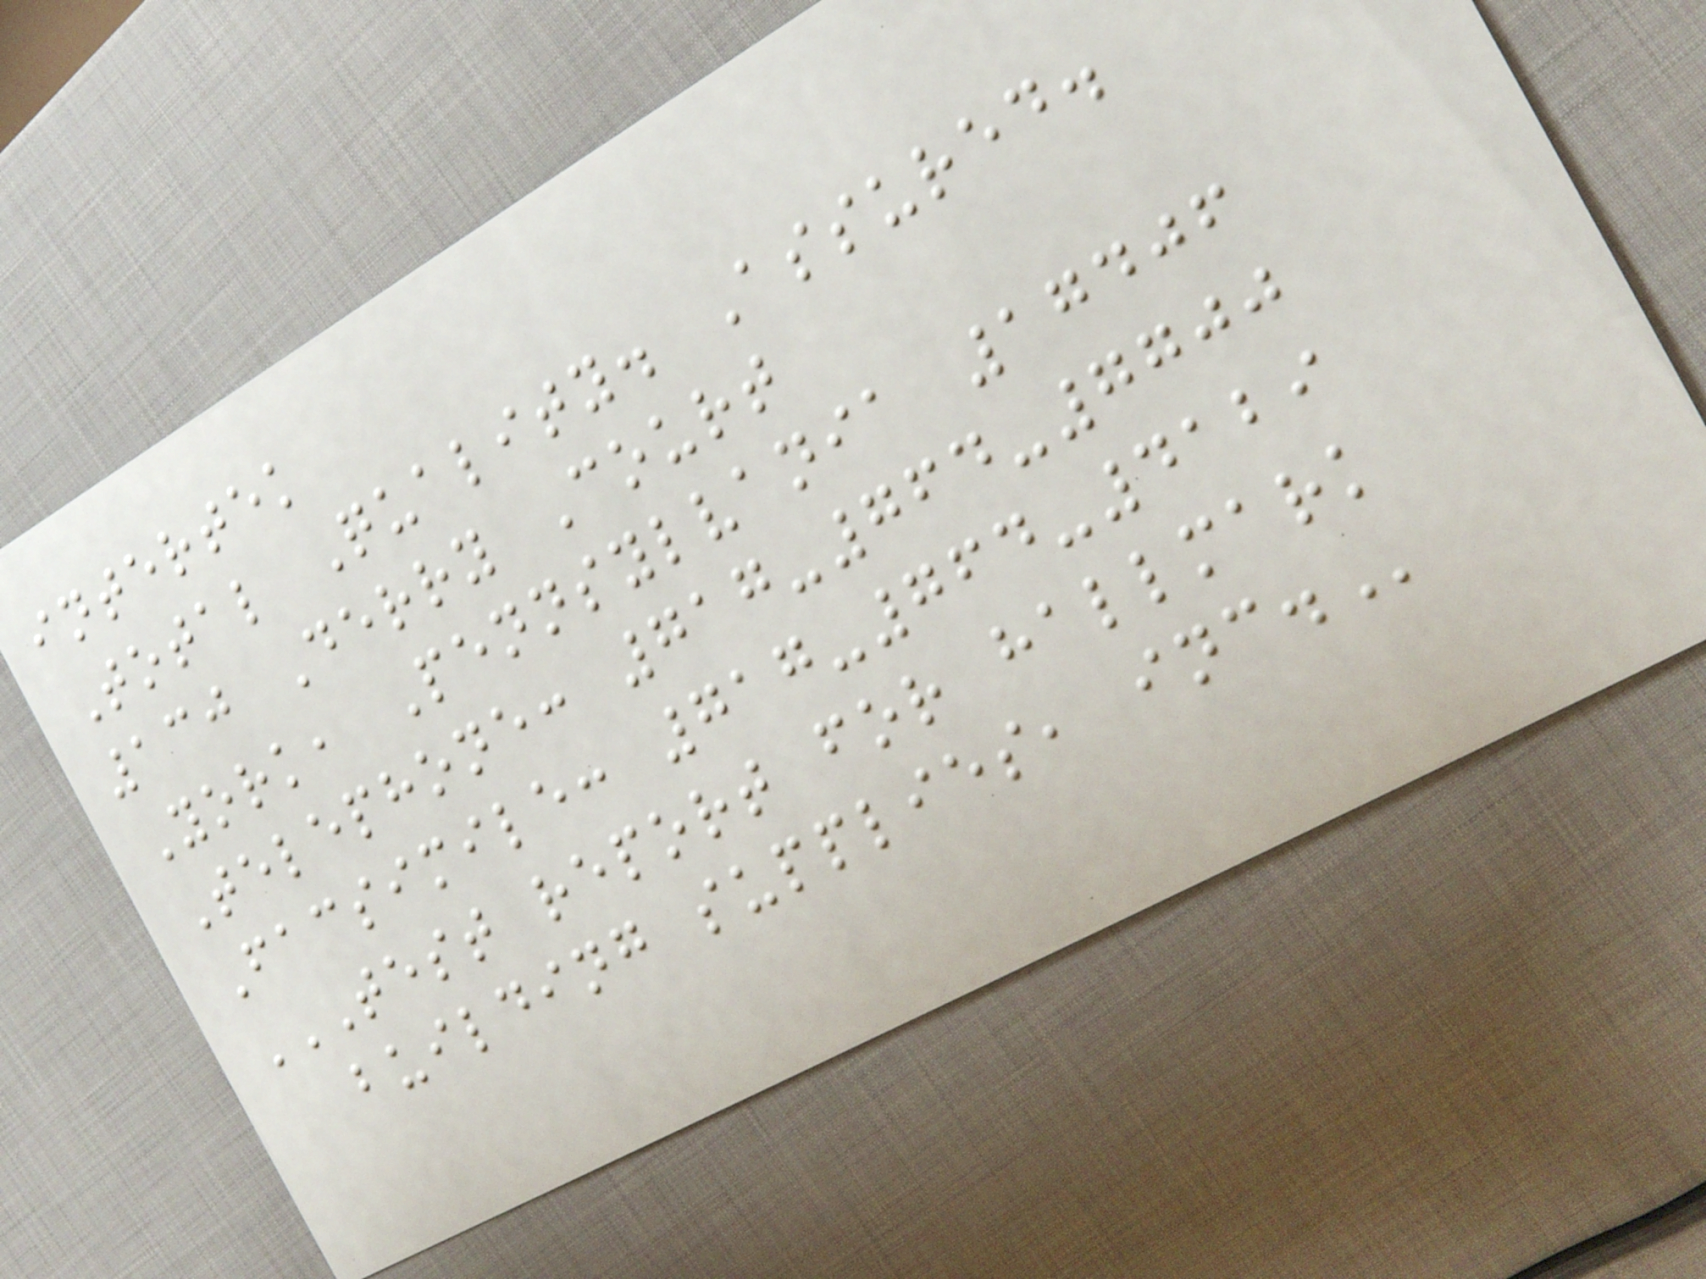intertek
Total Quality. Assured.
130 Derry Court
York, Pennsylvania 17406
Telephone: 717-764-7700
Facsimile: 717-764-4129
TEST REPORT FOR HALLMARK
BUILDING SUPPLIES, INC.
